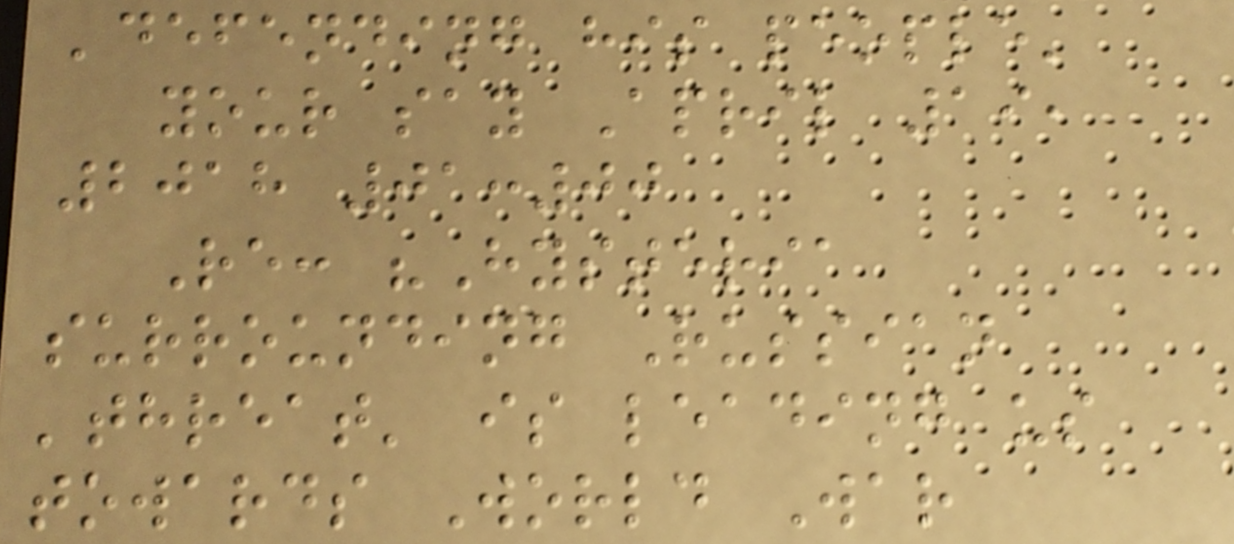'defending his people'
your say April 19,
2018 01:00
Re: "Hysteria
surrounding Russian
'threat' is leading us
towards World War
